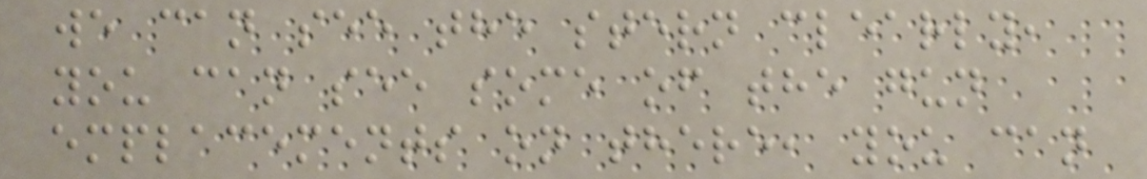we can see the stern clearly,
you can see some of the gun
emplacements on there, you can
